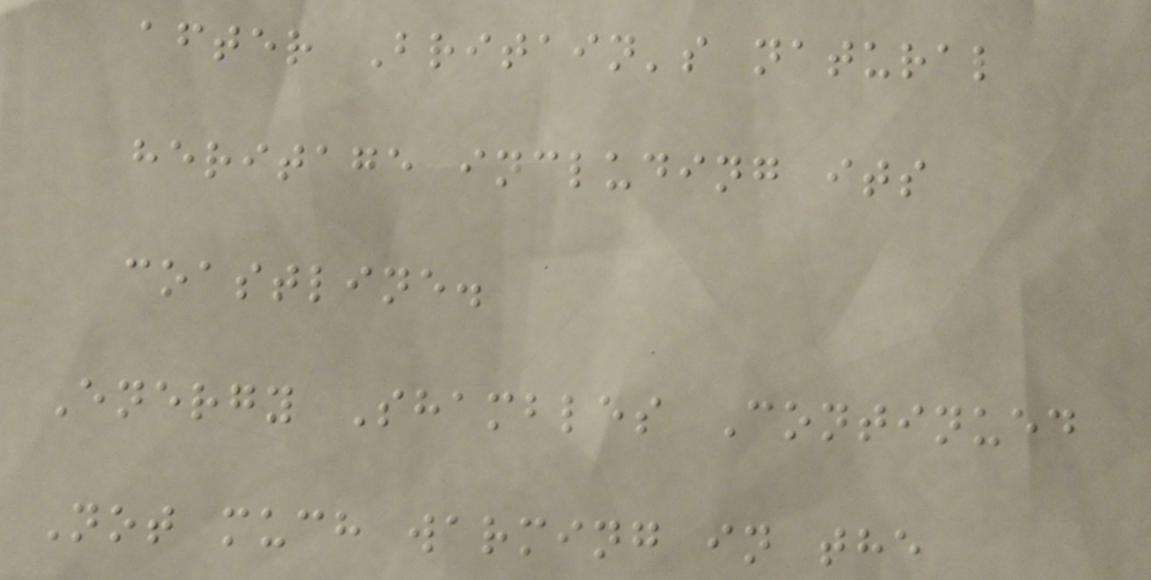after Britain's natural
heritage including its
coastline.
Energy Shambles Continued
Not much warming in the
